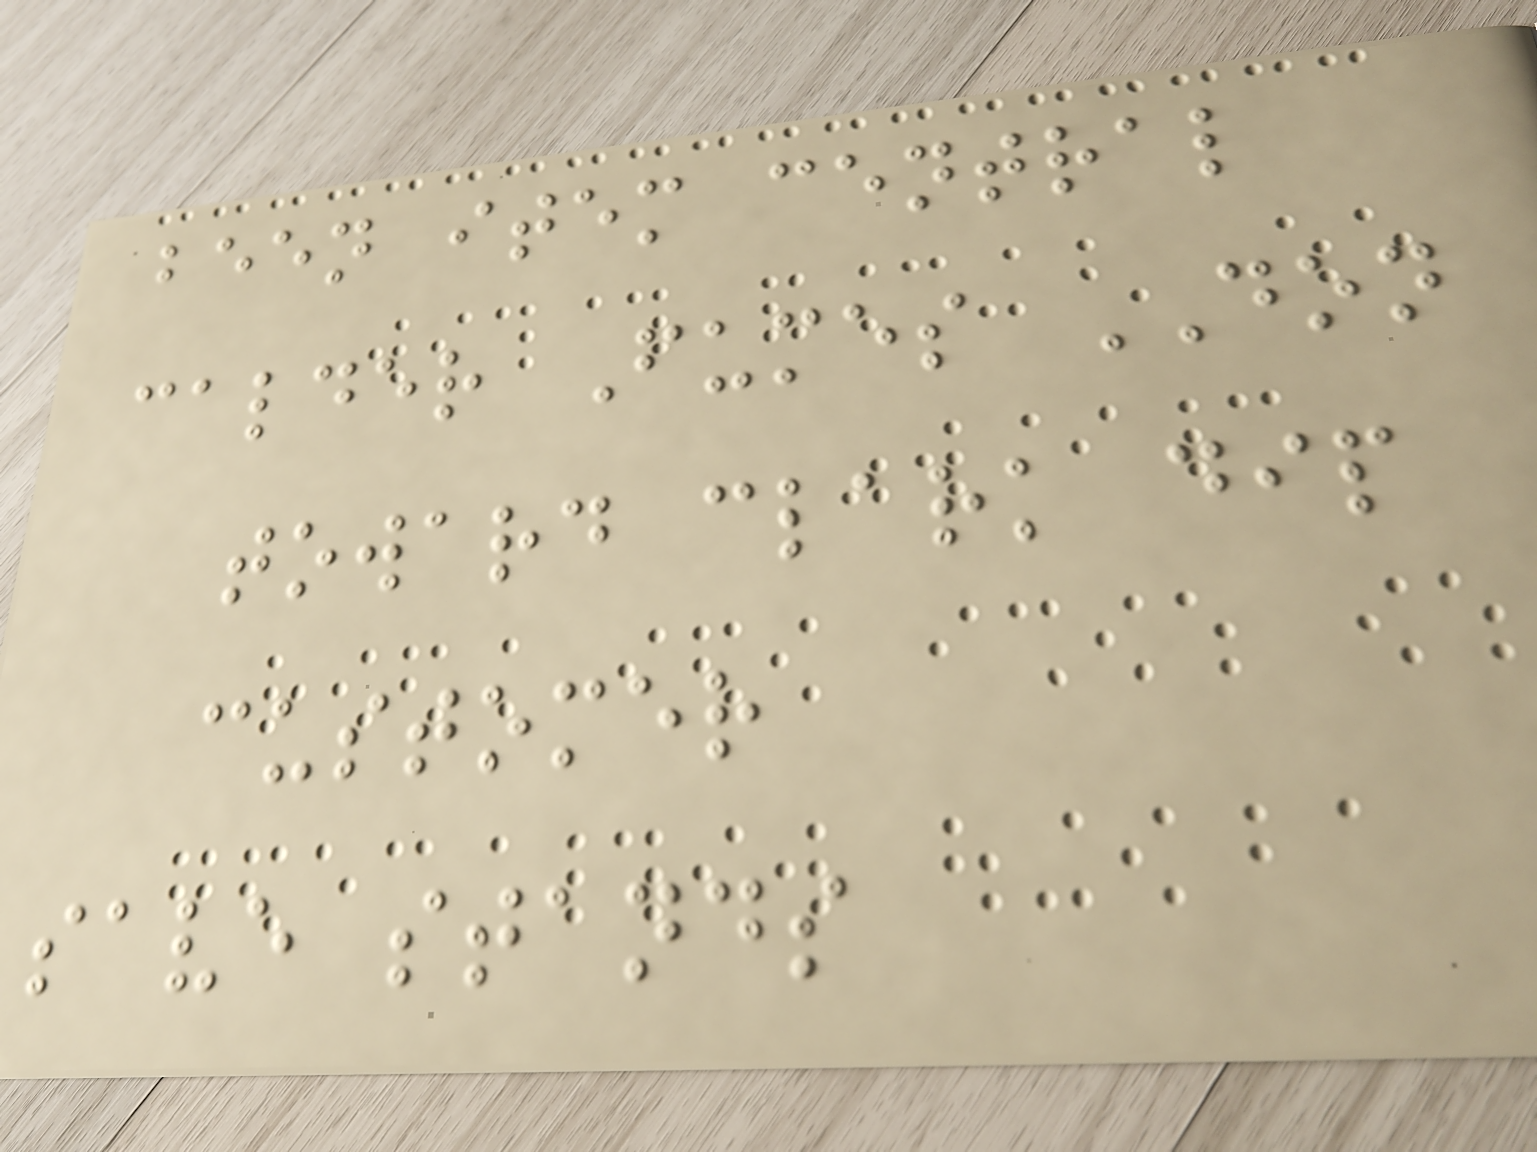been item central
calder Fumes DON
toward clark dip
customer
save stands
